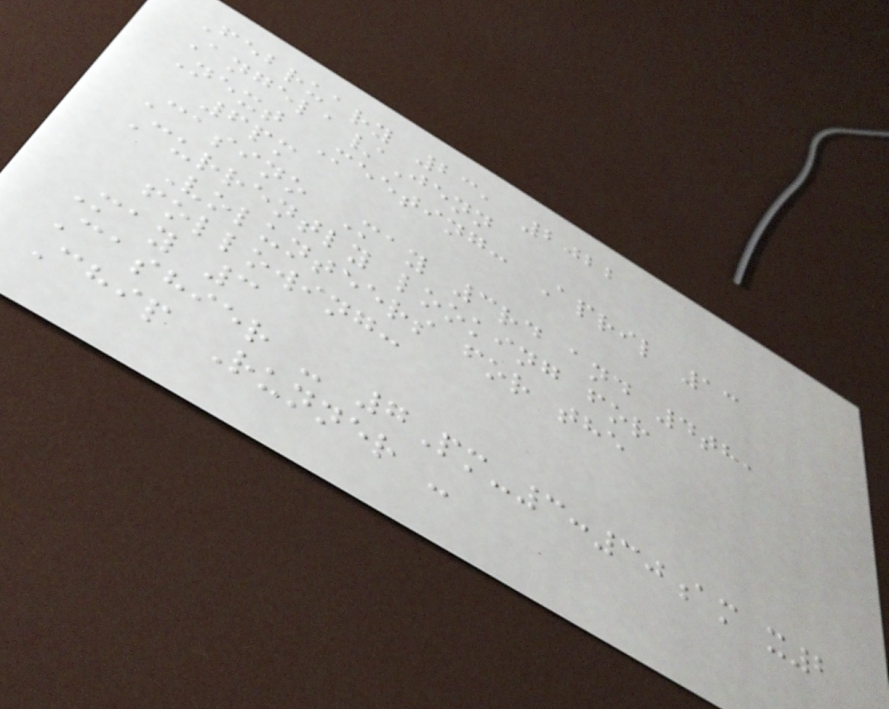February 23, 2022
Angela/Jenn
Next Meeting: April 13
6pm
Casino May 3rd and 4th,
Currently looking for
Volunteers for the
following:
May 3
Cashier - 7Pm-3:30am x2
Chip Runner -
